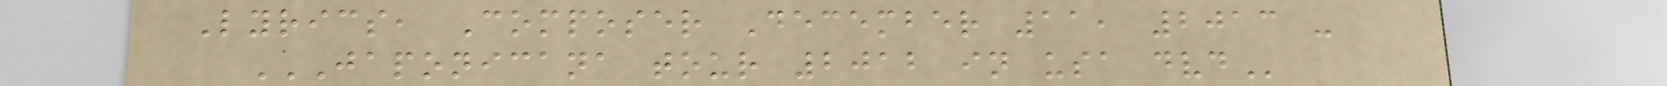Lyrics, Composer December 11, 2013 -
JAPONICANA TOUR 2012 IN USA DVD
